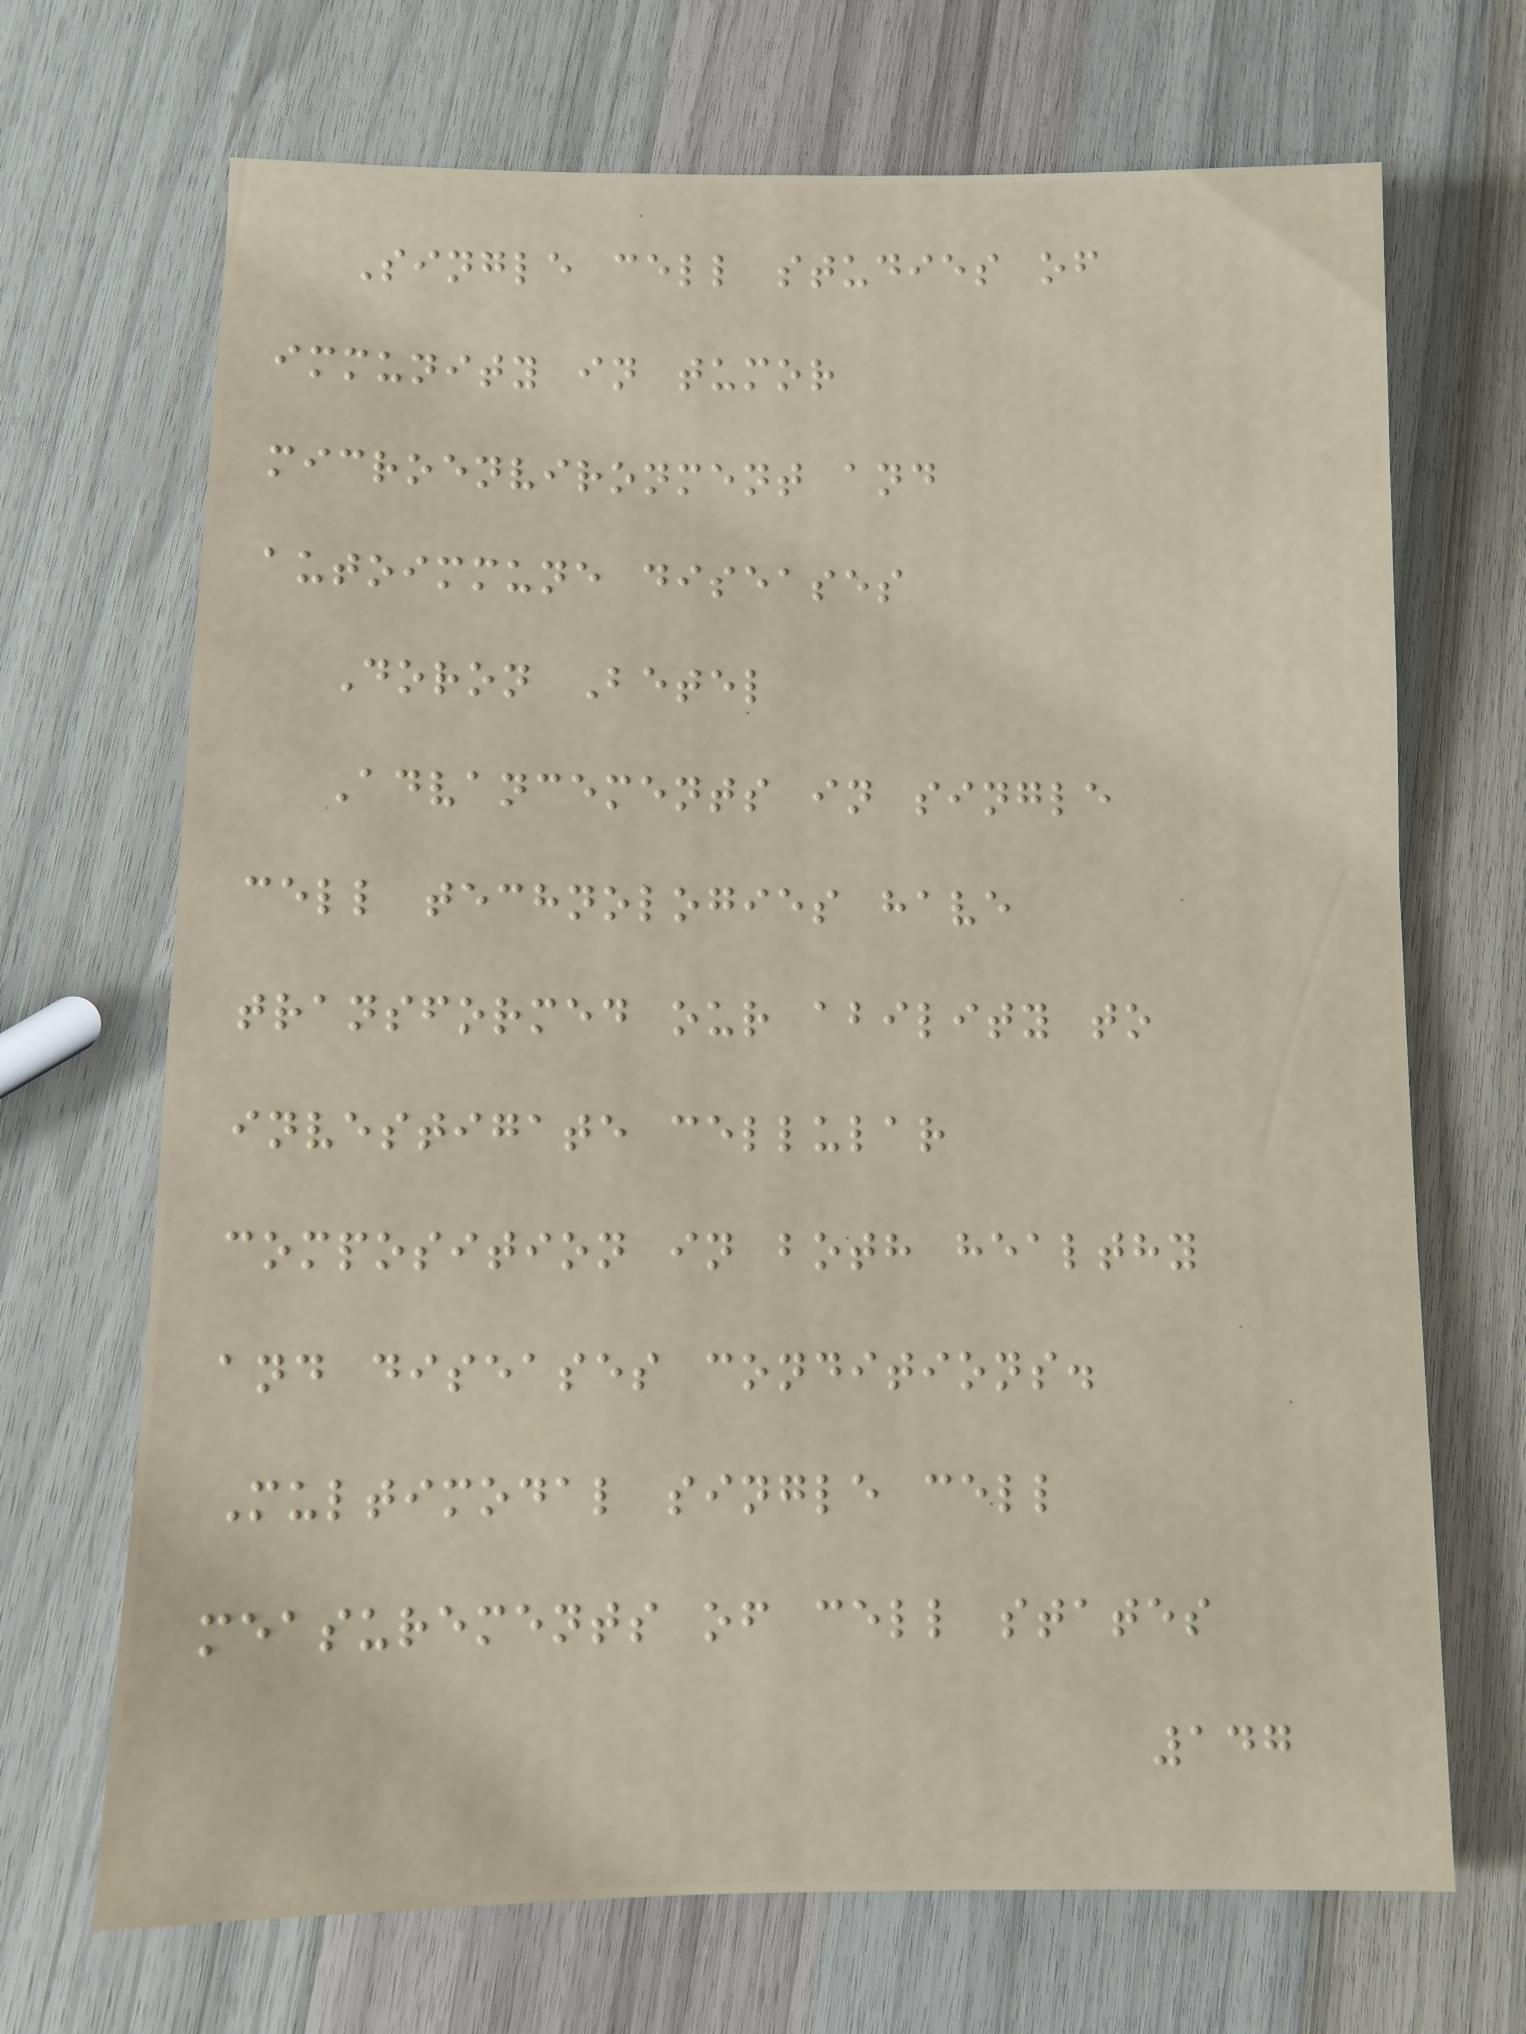Single cell studies of
immunity in tumor
microenvironment and
autoimmune diseases
Doron Betel
Advancements in single
cell technologies have
transformed our ability to
investigate cellular
composition in both healthy
and diseases conditions.
Multimodal single cell
measurements of cell states
147
